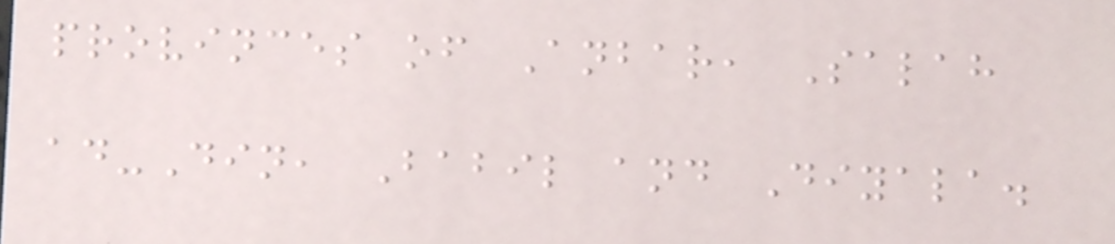provinces of Anbar, Salah
ad-Din, Babil and Diyala.
